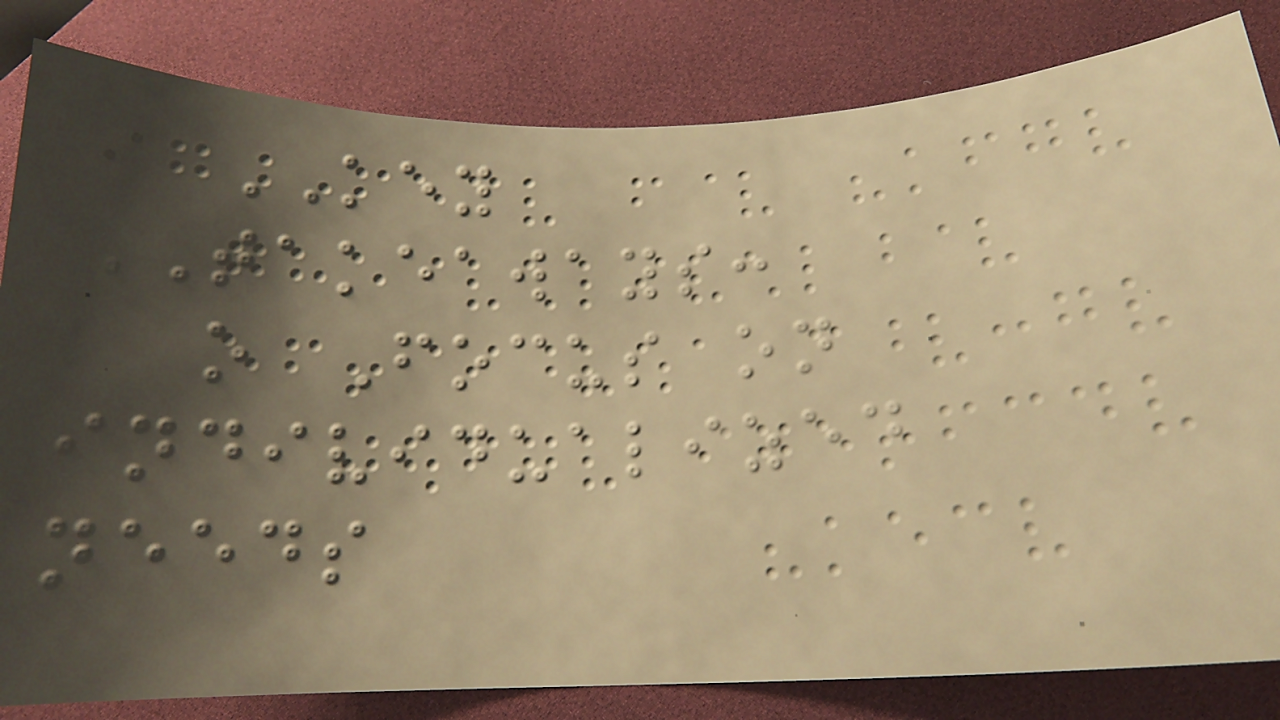KEY
TAKEAWAYS:
o Focus on
individualized
needs
